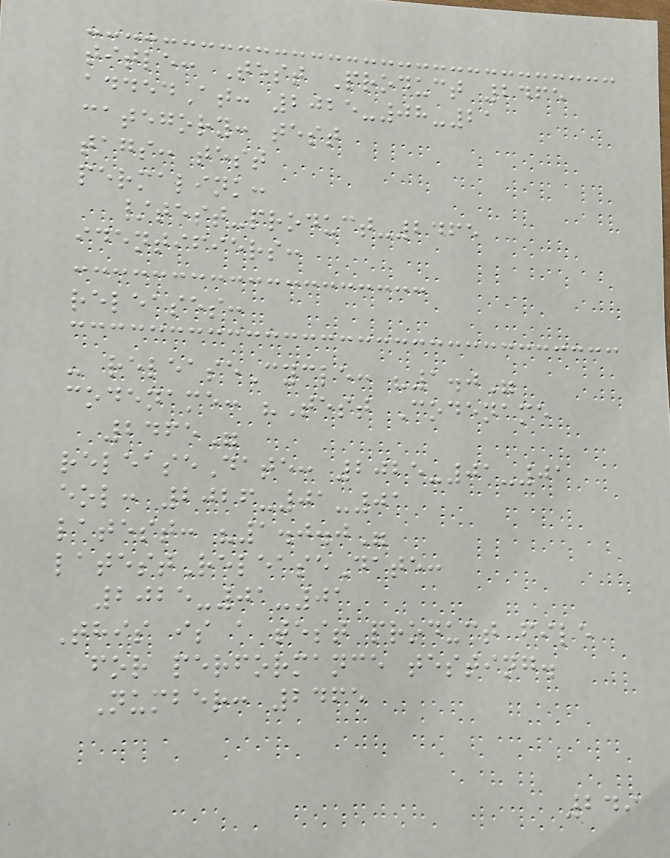title: Test Product 2465
addedAt: 2025-08-21
category: test
tags: test
permalink:
/test-product-2465
identifiers:
releases:
- releaseCycle: "1.0"
codename: "Test Codename
2465"
releaseDate: 2025-01-01
eol: 2026-01-01
latest: "1.0.0"
latestReleaseDate:
2025-01-01
This is a test product file
for performance testing.
Number: 2465
249
